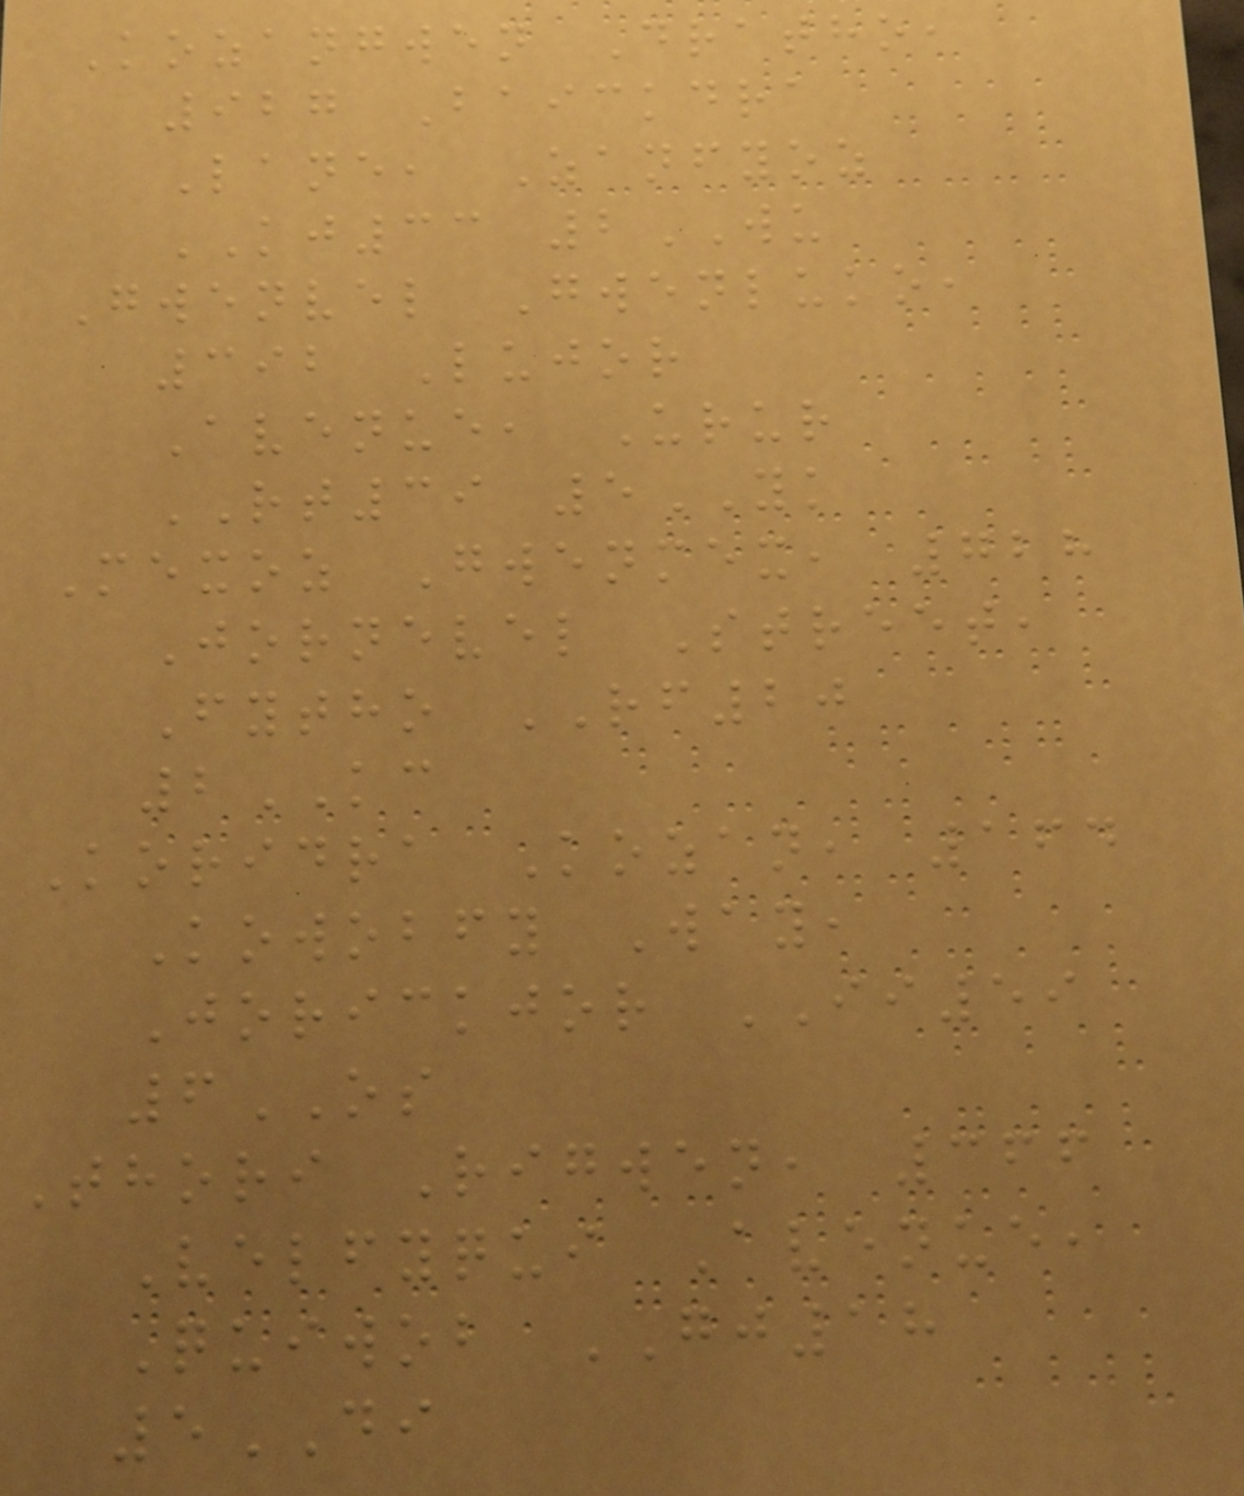Kozangwen Dratho,
927 Baickdra
Lane, Zanfyoz
KJ33 2WU
Gwenvel Gwenluko,
392 Lujor
Avenue, Urur
RT39 5YK
Mexoz Gwenmex, 728
Jornevel Street,
Fytho RF20
2KC
Koridra Kozan, 164
Kowobfy Way,
Jorickjor II59
6OS
Thori Rigwen, 366
Velfyqui Avenue,
Quiwob GJ18
5DI
